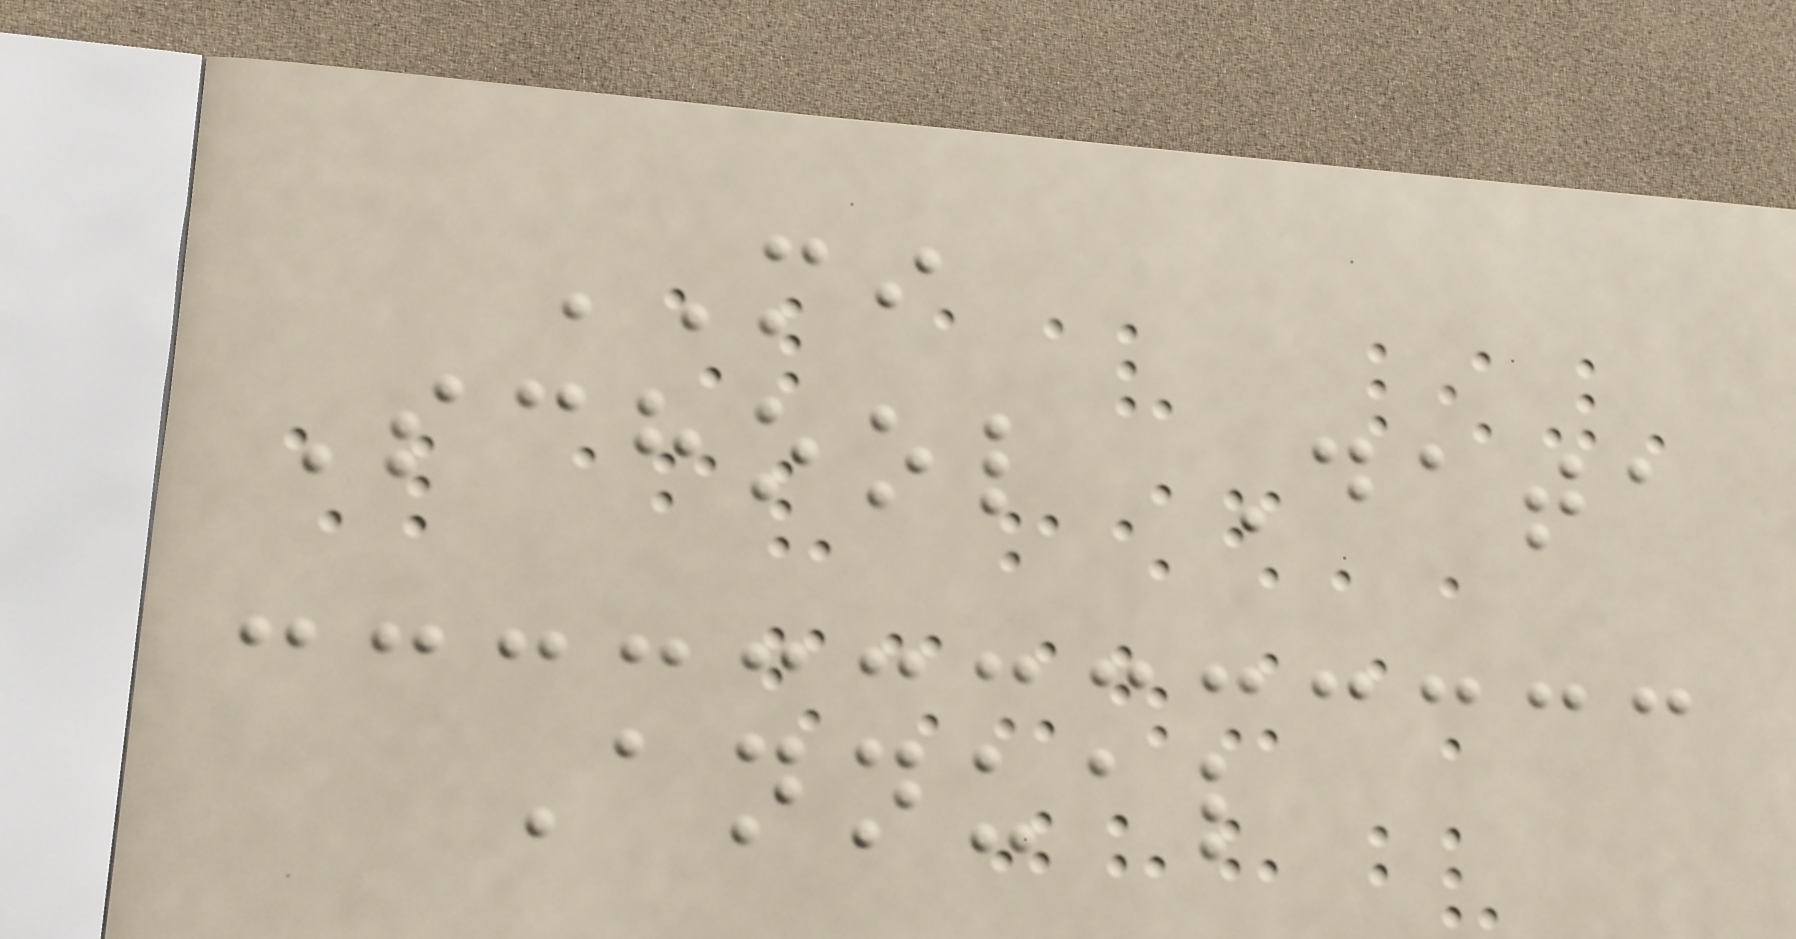MI
School Data
Annual
